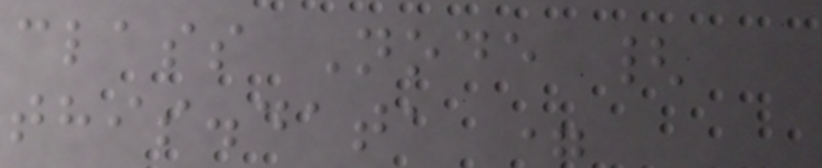class Node {
this.data =
